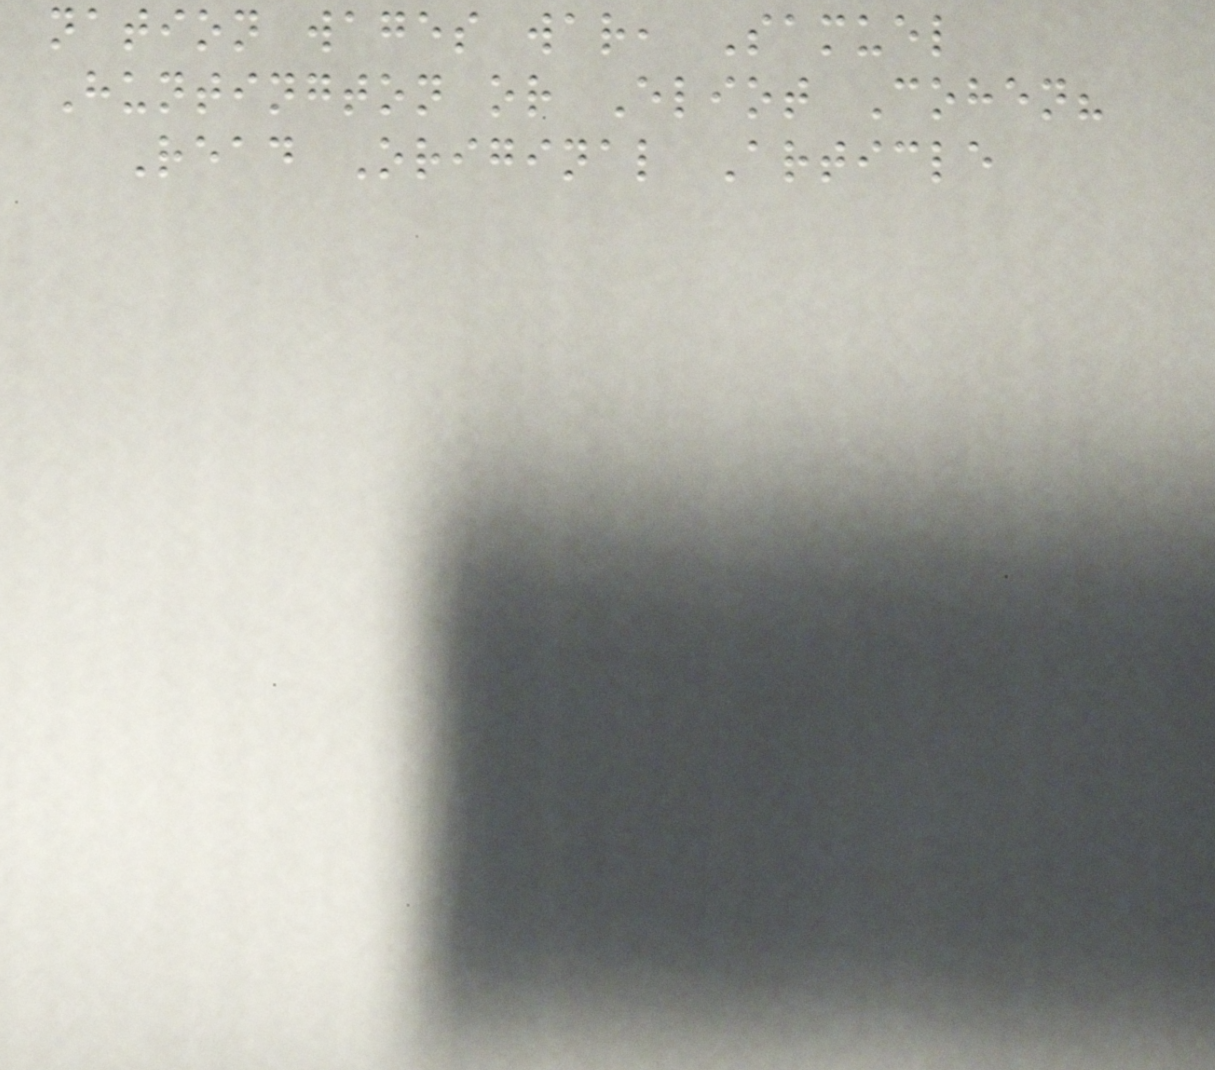nation wages war, Samuel
Huntington or Eliot Cohen?
Read Original Article
